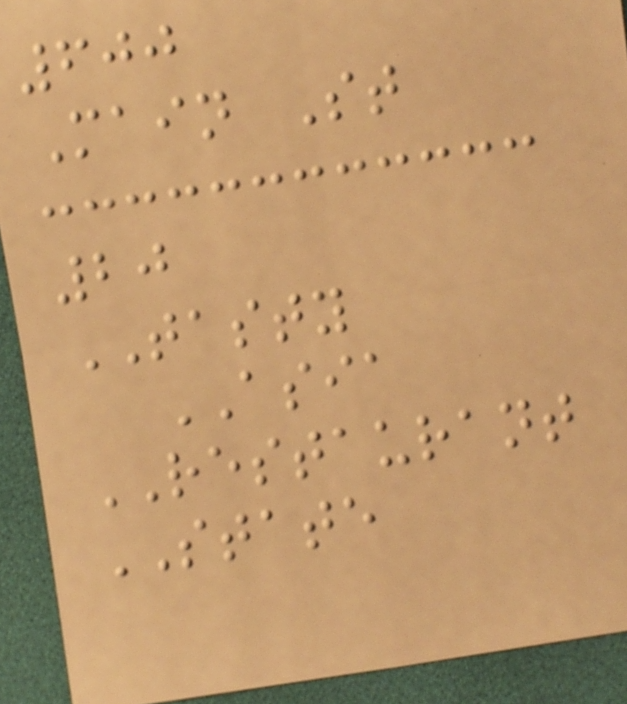600
Main St
20
TASTY
ASIA
RESTAURANT
STATE
